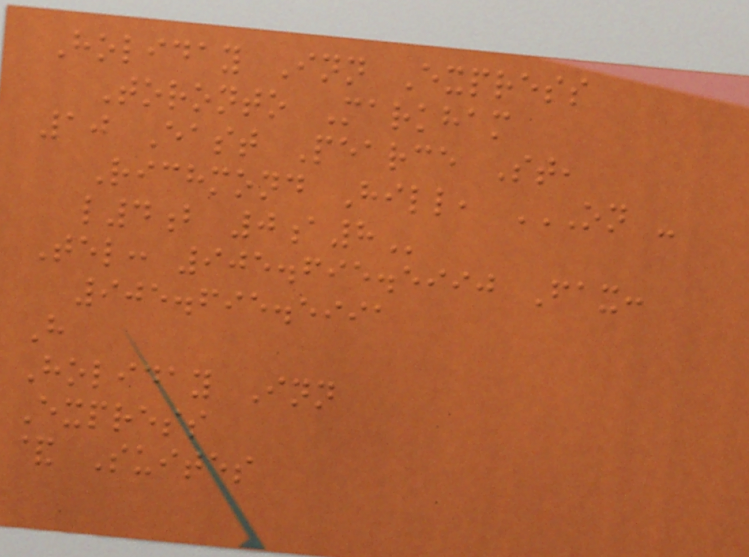Holiday Inn Express
Toronto Markham
10 East Pearce St,
Richmond Hill, ON -
L4B 0A8
Tel: 905.695.5990 Fax:
905.695.5991
H
Holiday Inn
Express
& Suites
